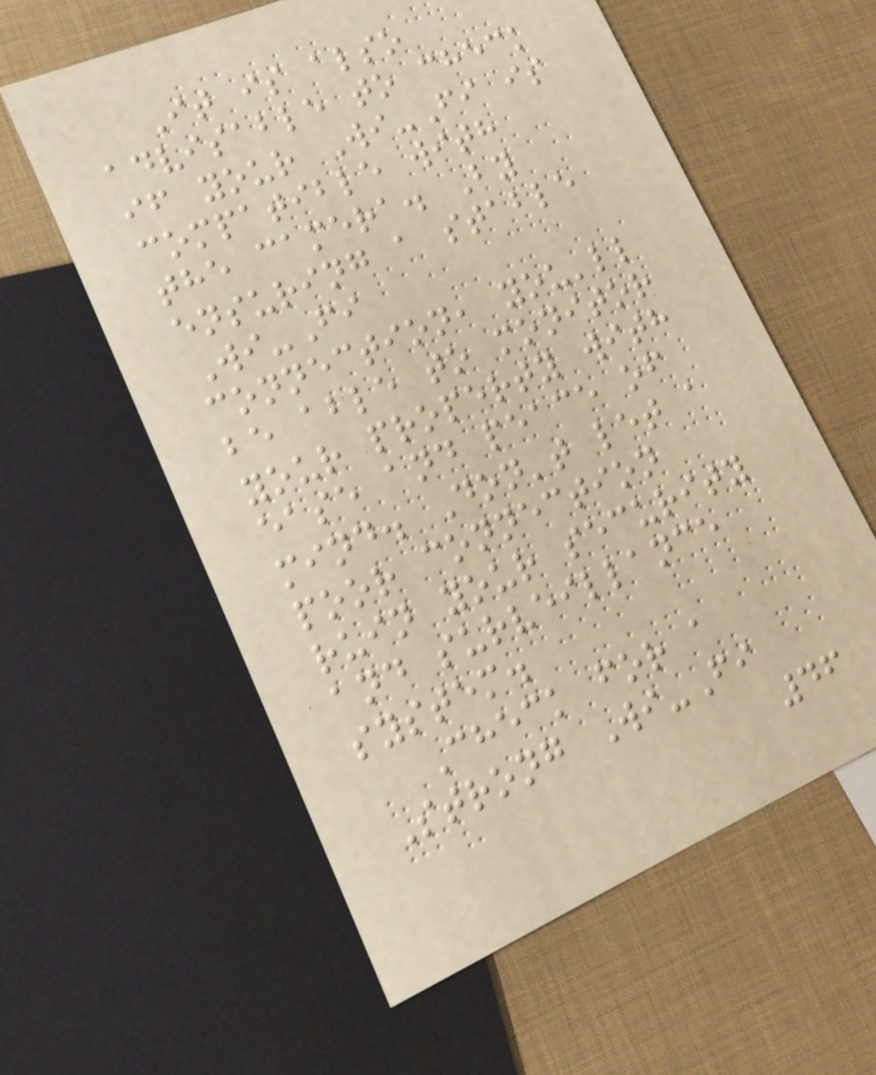It is also
advisable to check
if your Wi-Fi is
compatible with
the camera. By
ensuring a stable
Wi-Fi
connection, you'll
be able to monitor
your property with
ease and peace of
mind. Don't let a
poor connection
ruin your security
and surveillance
system.
Check for a
Strong Wi-Fi
46
